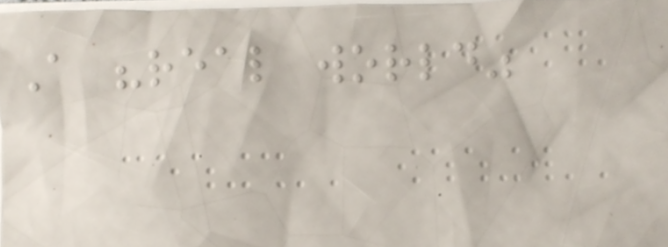A "real world"
